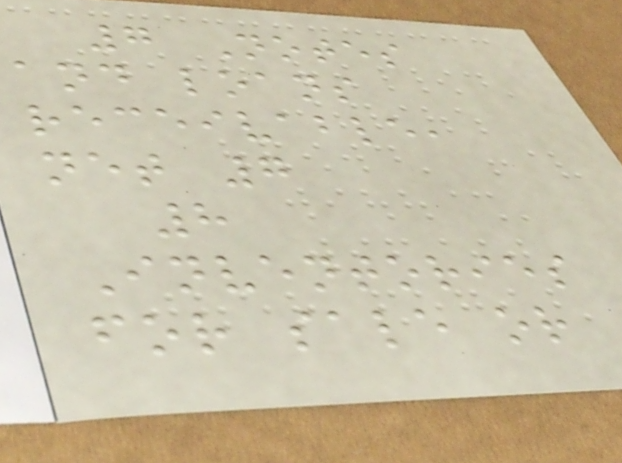7 Notes
and loans
receivable,
net 7
8
Inventories
for sale or
